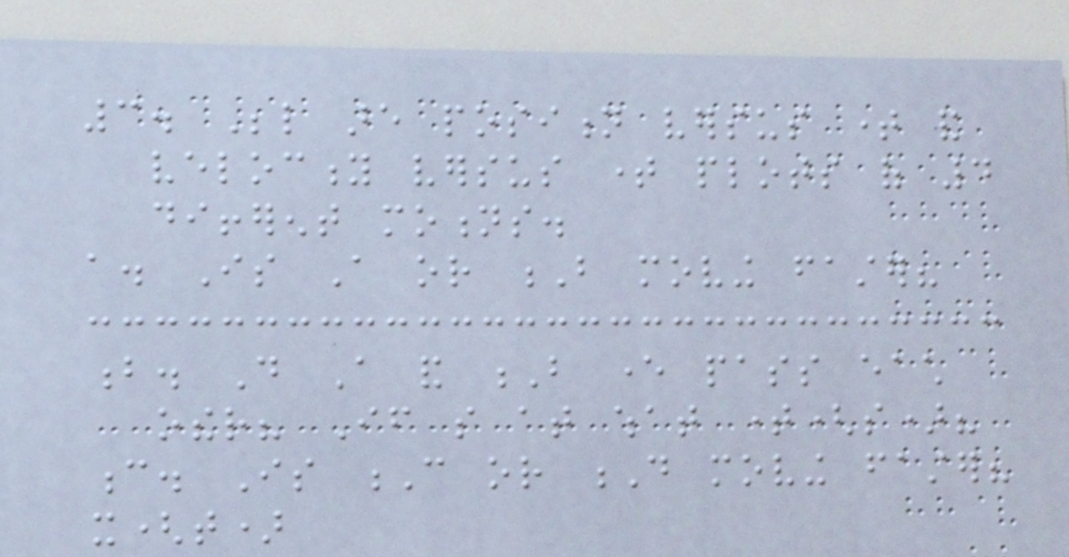3. Below are position versus time and
velocity versus time plots of 4
different motions.
a. Is A or B moving faster?
b. Do A and B ever pass each
other? If so at what time(s)?
c. Is C or D moving faster?
x(t)
